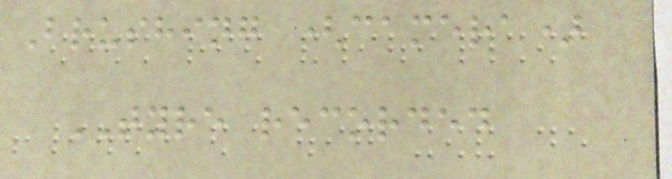Brushing (camera)
TYRE recorded
